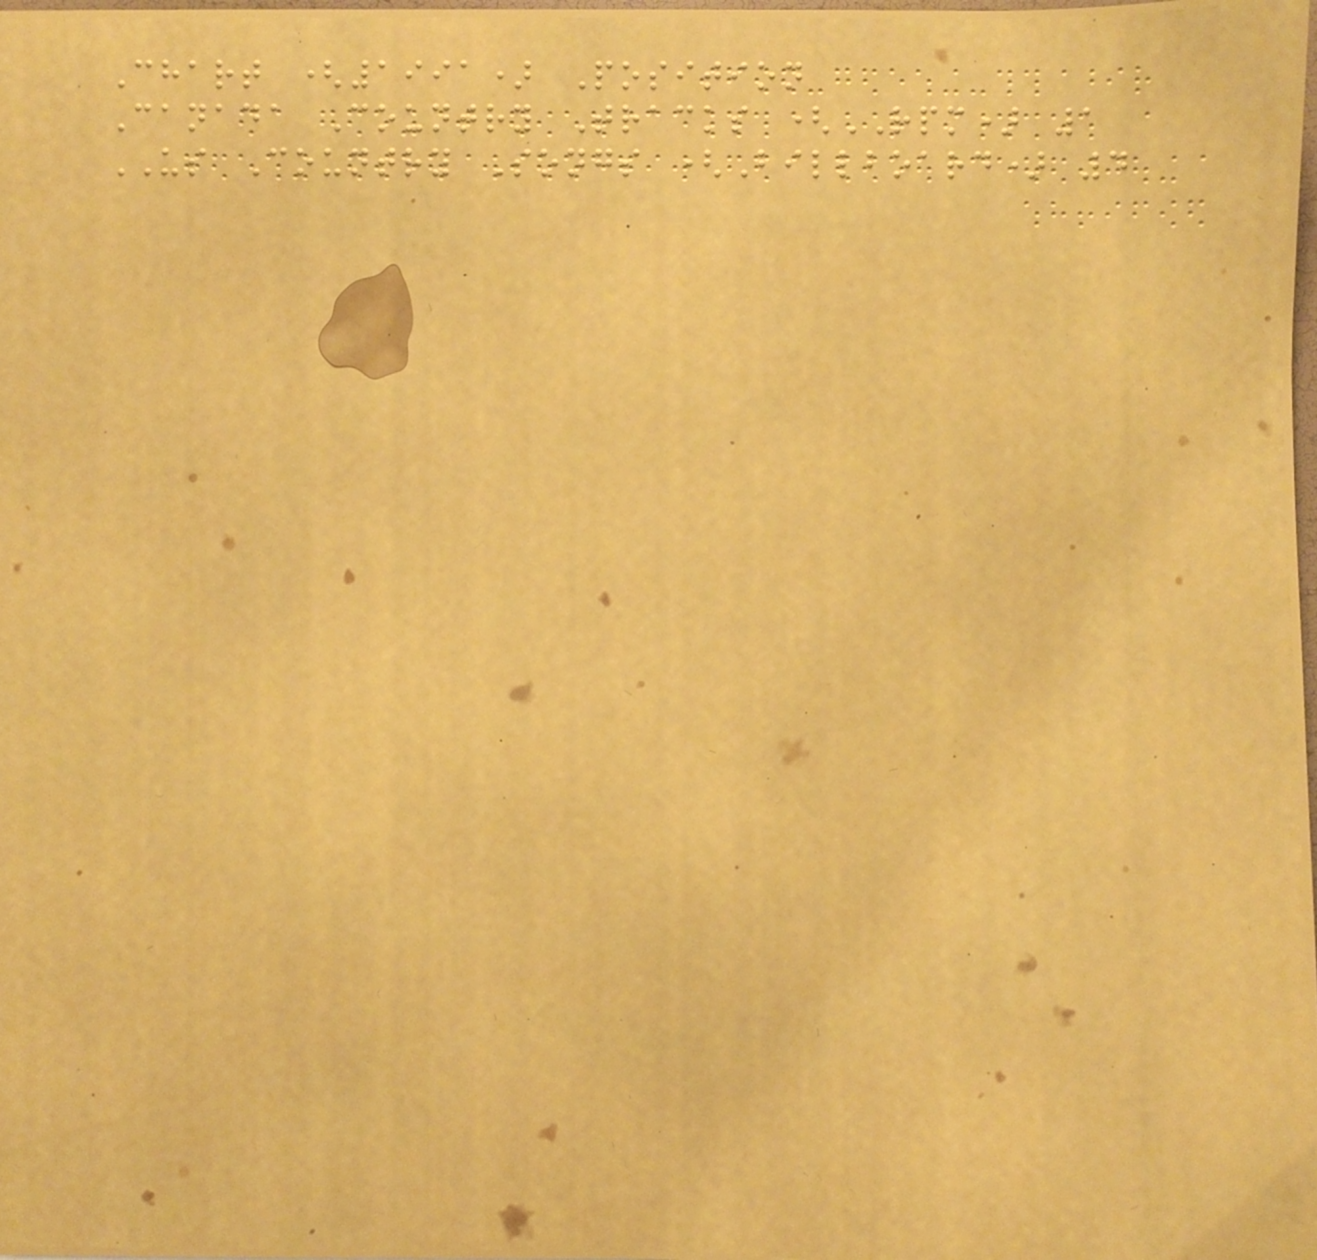Chart (1991) Position
Canada Country Tracks (RPM) 1
US Country Songs (Billboard) 4
